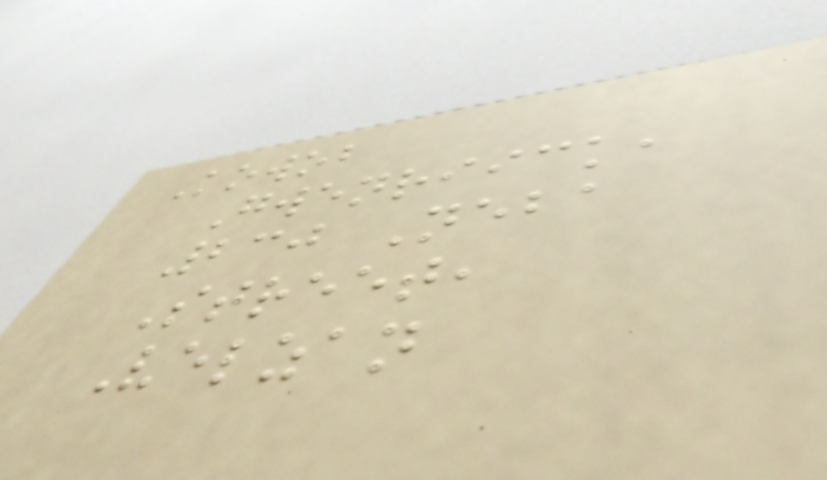Kowob
Gwenriick,
230 Neba
Street,
Velzan
